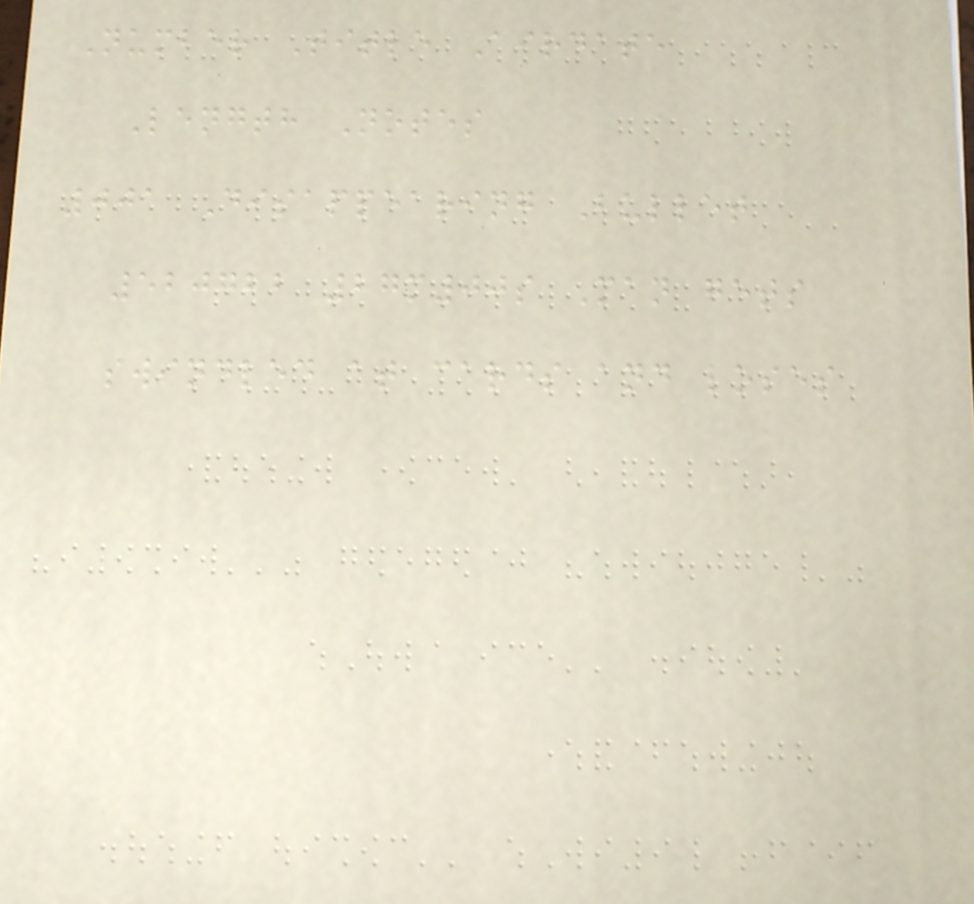Number Title Airdate
Length Notes
001 Disappearing Bullet
520722 27m00s Man gets
swindled at cards and loses
